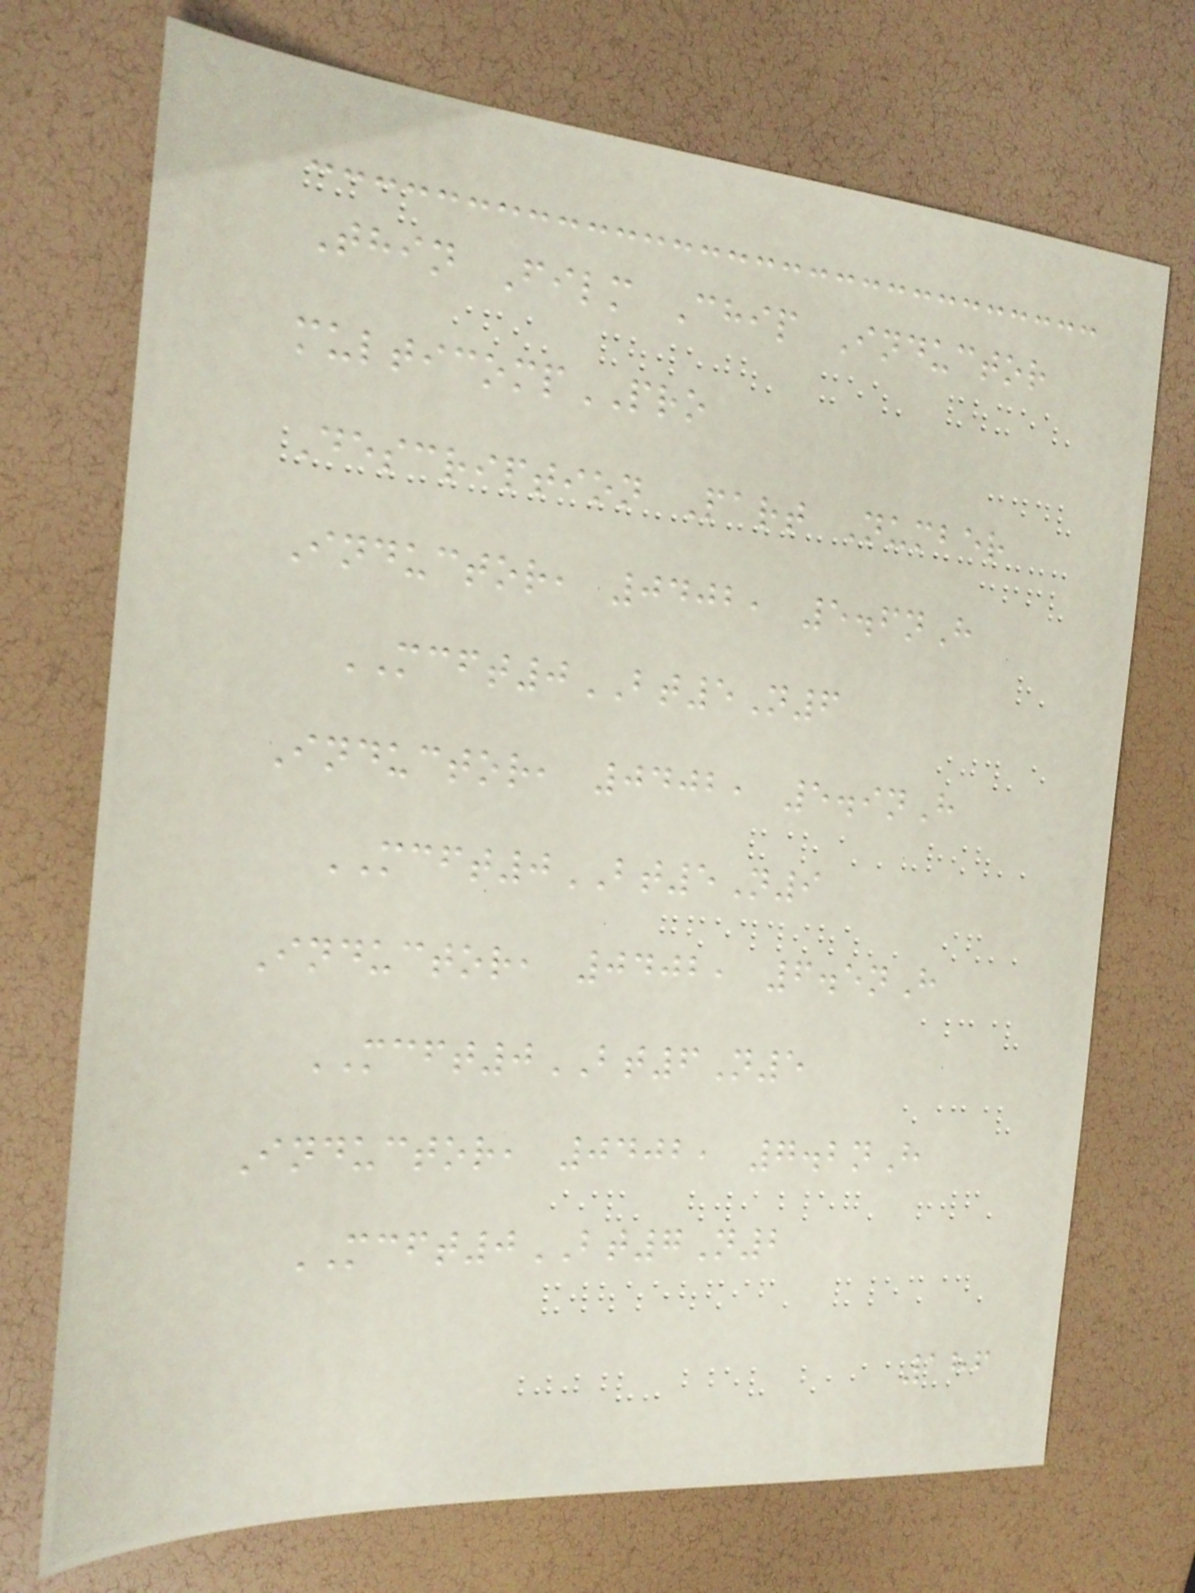Thin Film Chip Inductor
multicompPRO
Description Part Number
Inductor, 0402, 5.6nH
MCFT0BT5N6
Inductor, 0402, 5.9nH
MCFT0BT5N9
Inductor, 0402, 6.5nH
MCFT0BT6N5
Inductor, 0402, 7.2nH
MCFT0BT7N2
186
